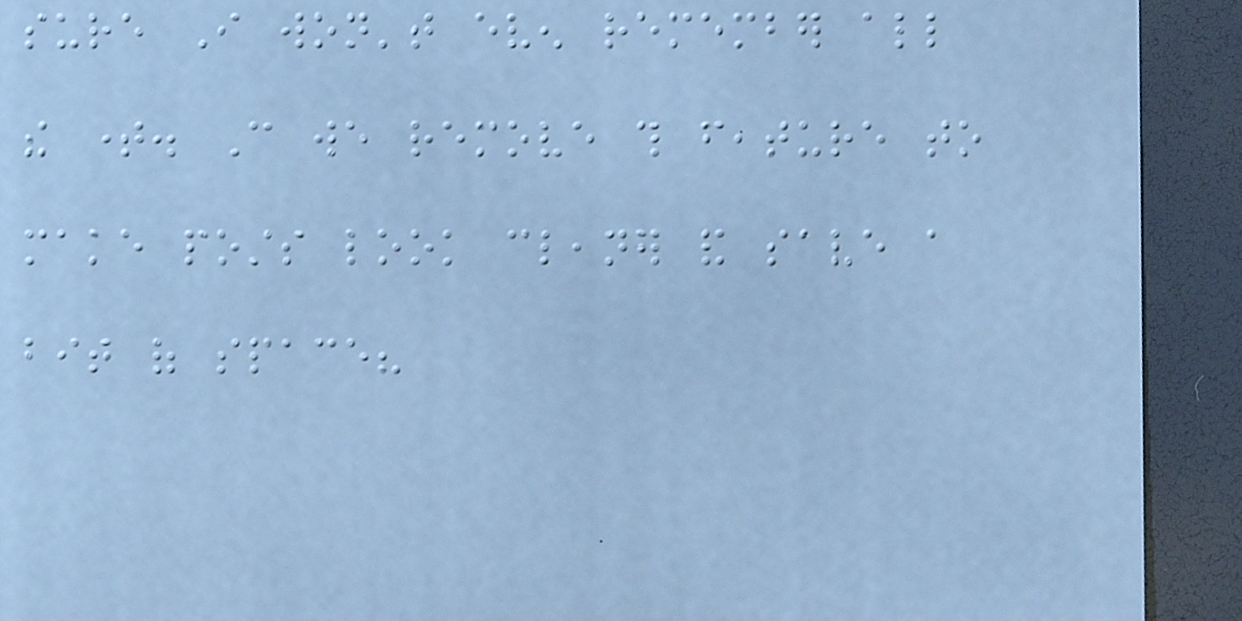sure I won't even remember all
the time. Can we remove this feature to
make posts look cleaner and save a
bit of space?
